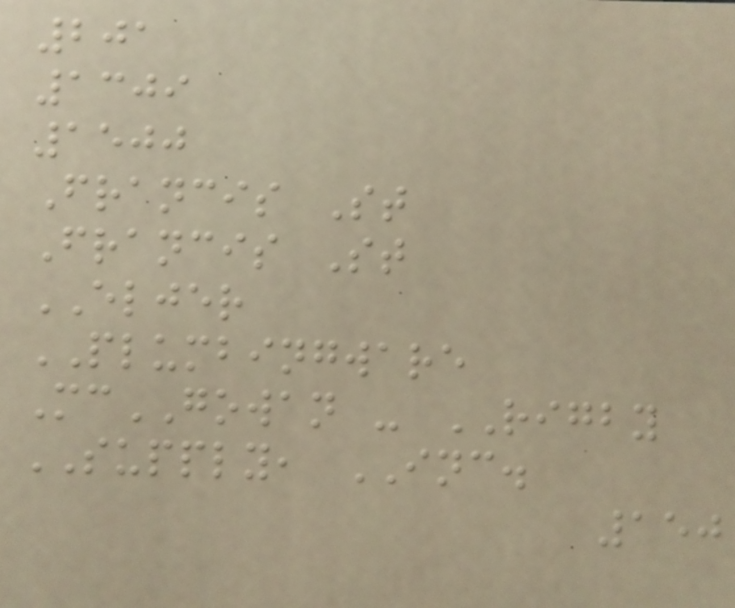201
1309
1500
Francis St
Francis St
ELJER
PLUMBINGWARE
McGOWAN - RIGBY
SUPPLY, INC.
150
